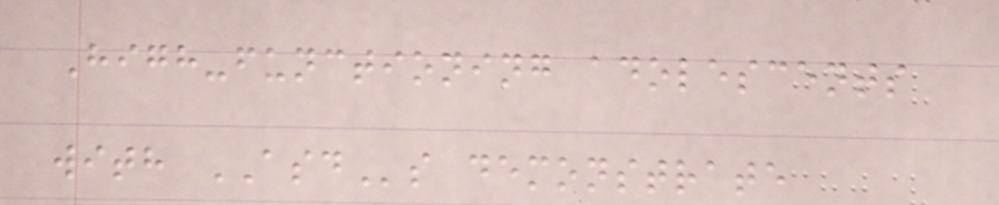High-functioning adolescents
with ASDs demonstrate
